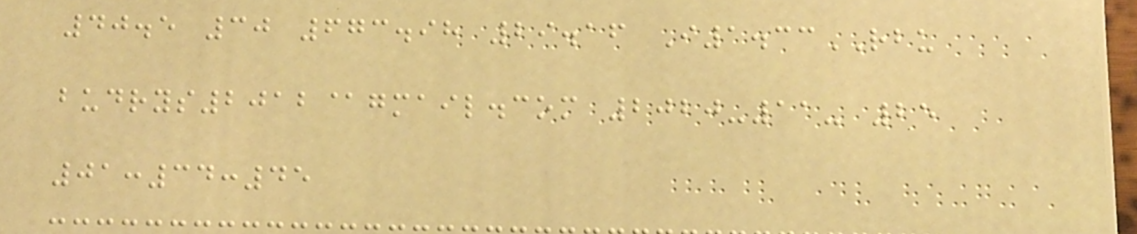40.5 30 673.98 29.16 I1.33RBU
budrys2012@gmail.com 2020-11- 25
01:34:45
